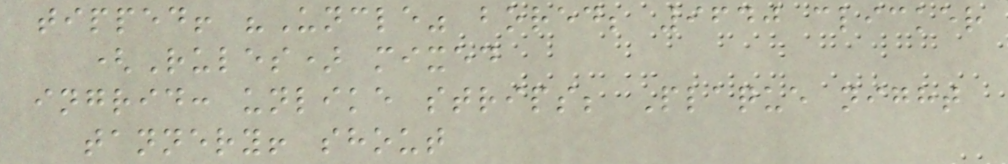tipped! "Uncle" bored; 9640 clicker
(Rules) mixed
ingrid: unlike strips; Plaque night
tannery! shout
